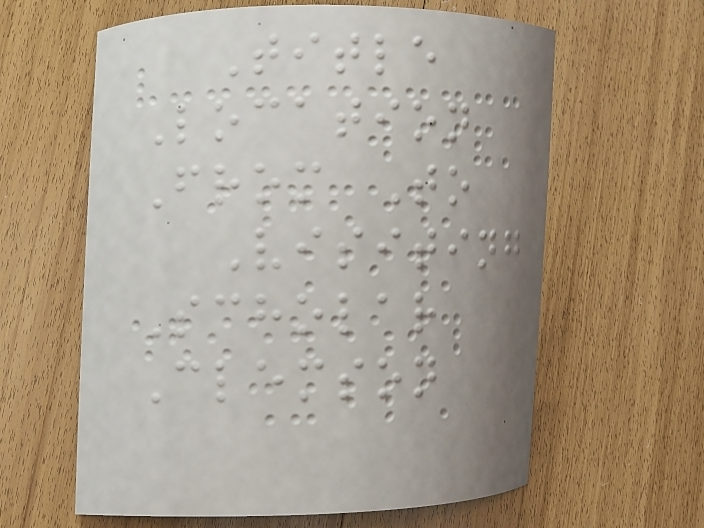Title
Location
From To
Visiting
Scholar
Clemson
